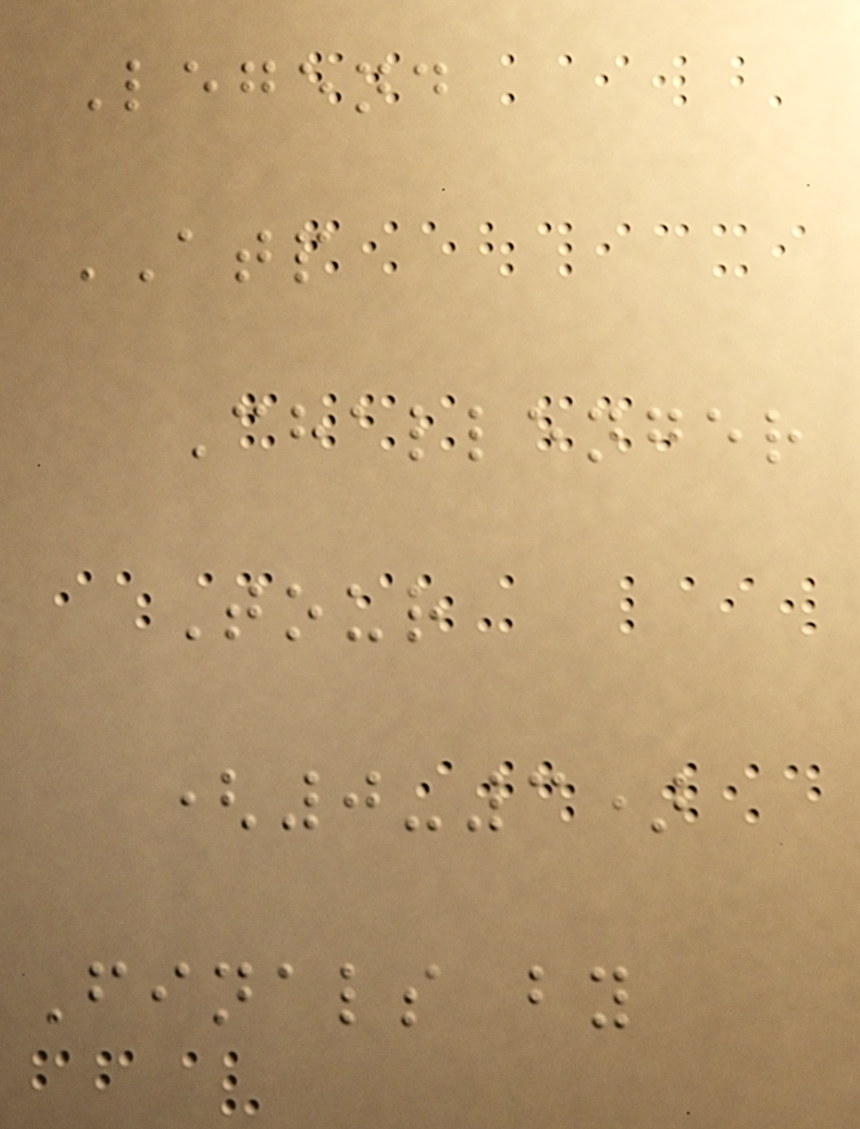Legend
ATP
Challenger
Tour
(0-3)
Finals by
